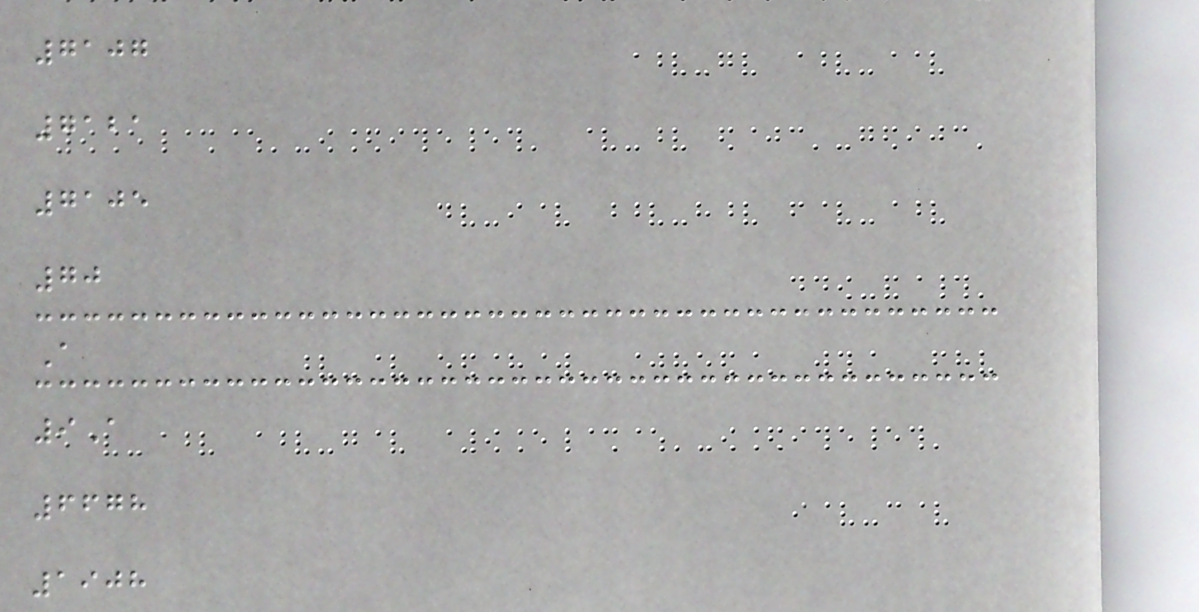7107
7121
7105
70
A
9A
6678
1908
